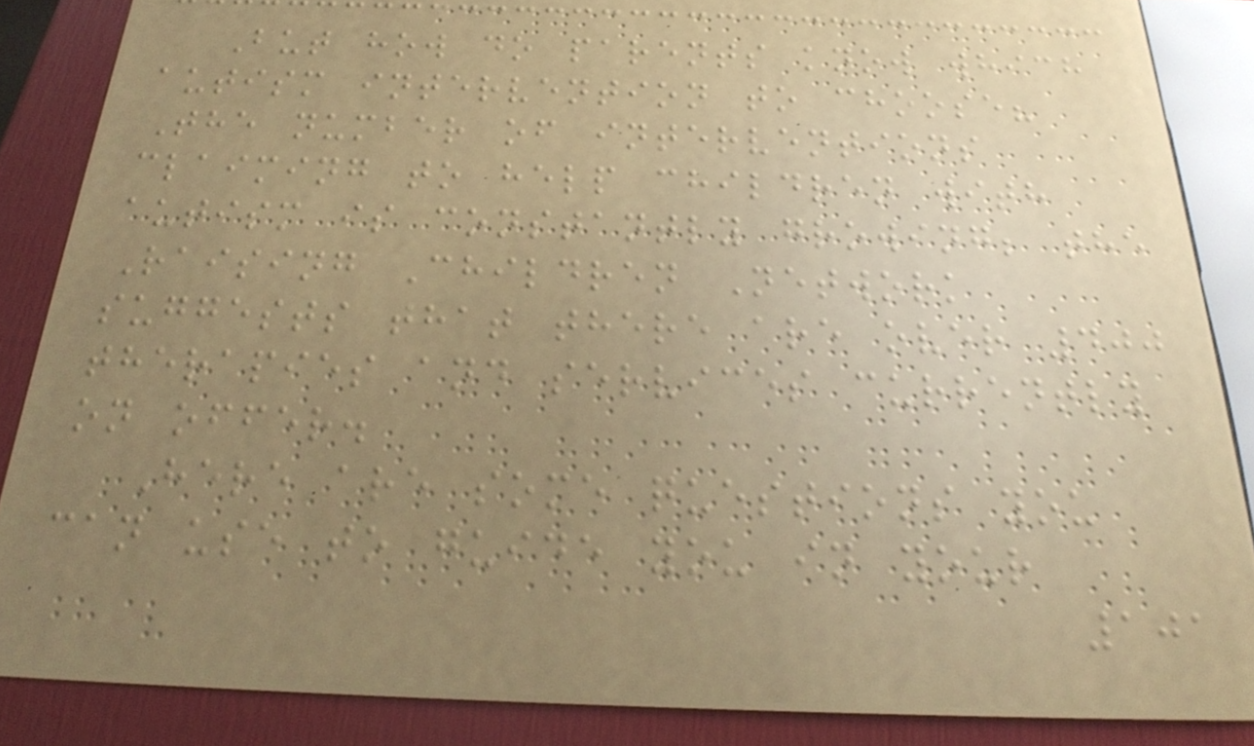But how do parents know which
autism intervention to choose?
The number of interventions
claiming to help children with
autism is constantly growing; the
Raising Children Network
suggests that there are over 400
therapies and services currently
on offer.
Here are some questions you
can use to guide you in your
101
